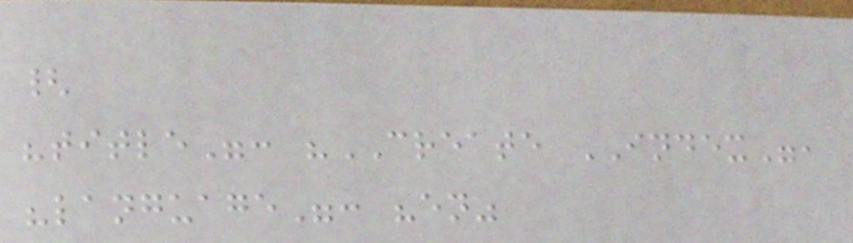{
"title": "CREATE INDEX",
"language": "en"
